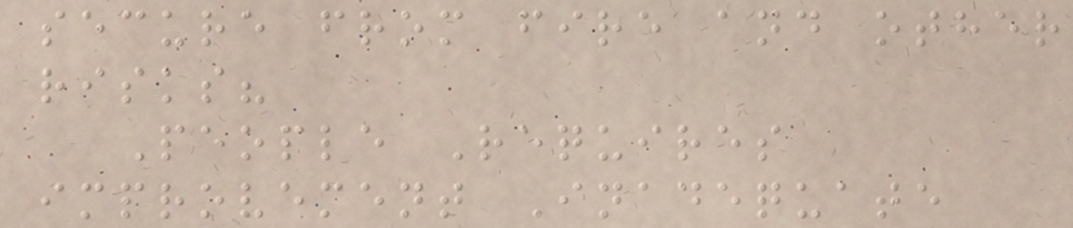secure from fire and other
risks?
People Requires
improvement Inadequate
